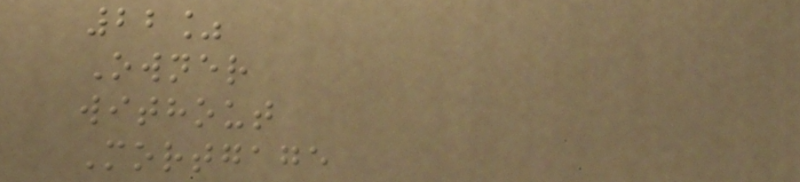22%
Owner
without
Mortgage
